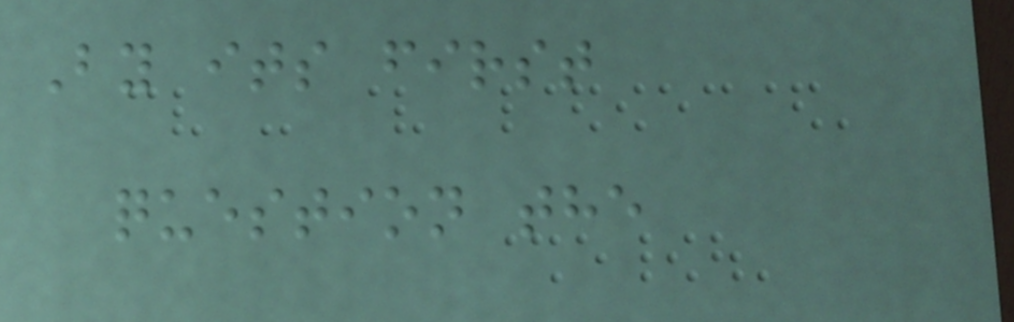By its first
question the
